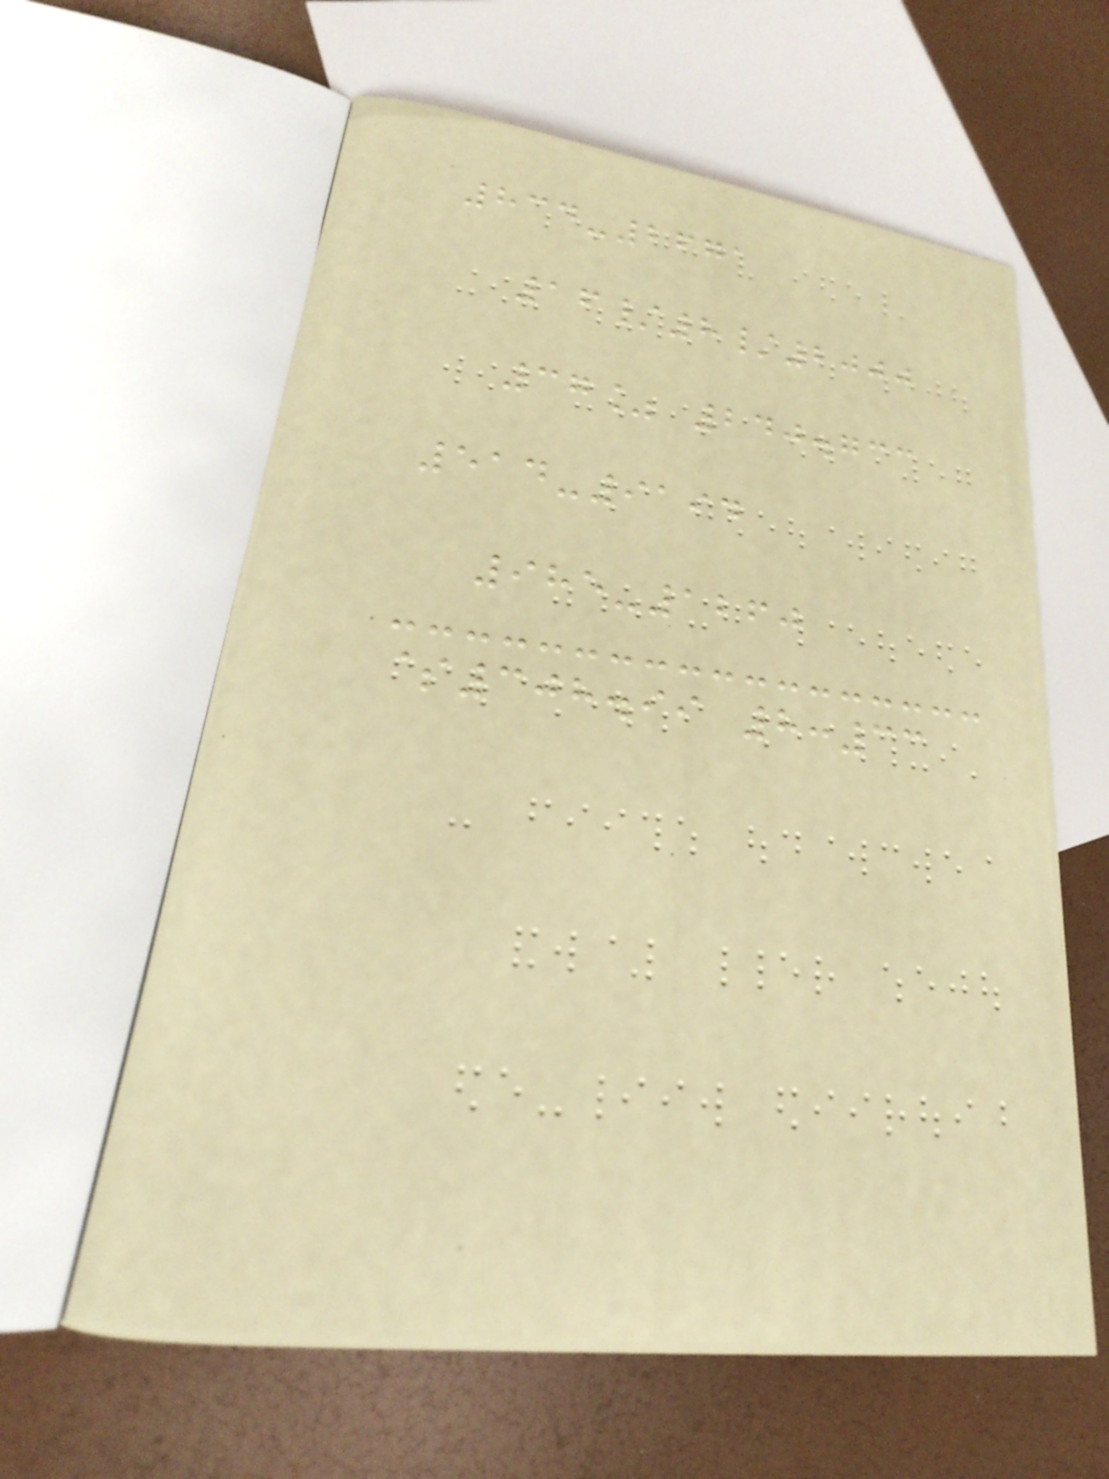834-2671
16/8/2000
37% 240.733
514-9194
985-1260
$308.99 8:33
